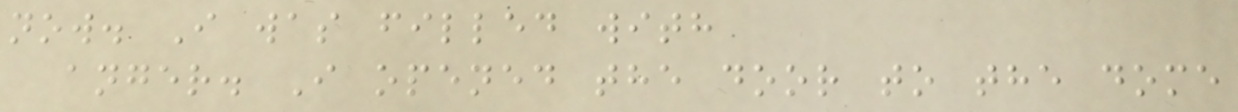now. I was filled with
anger. I opened the door to the dome
